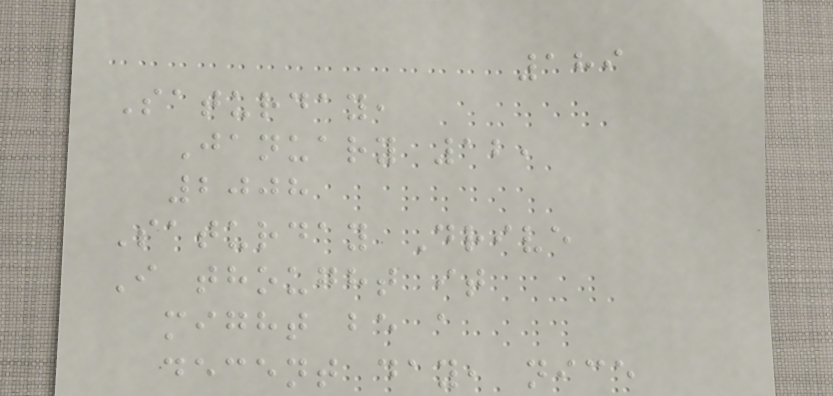189
Saturday,
January 12,
2008
Saturday Drive
I thought it
might be a
decent day, nice
